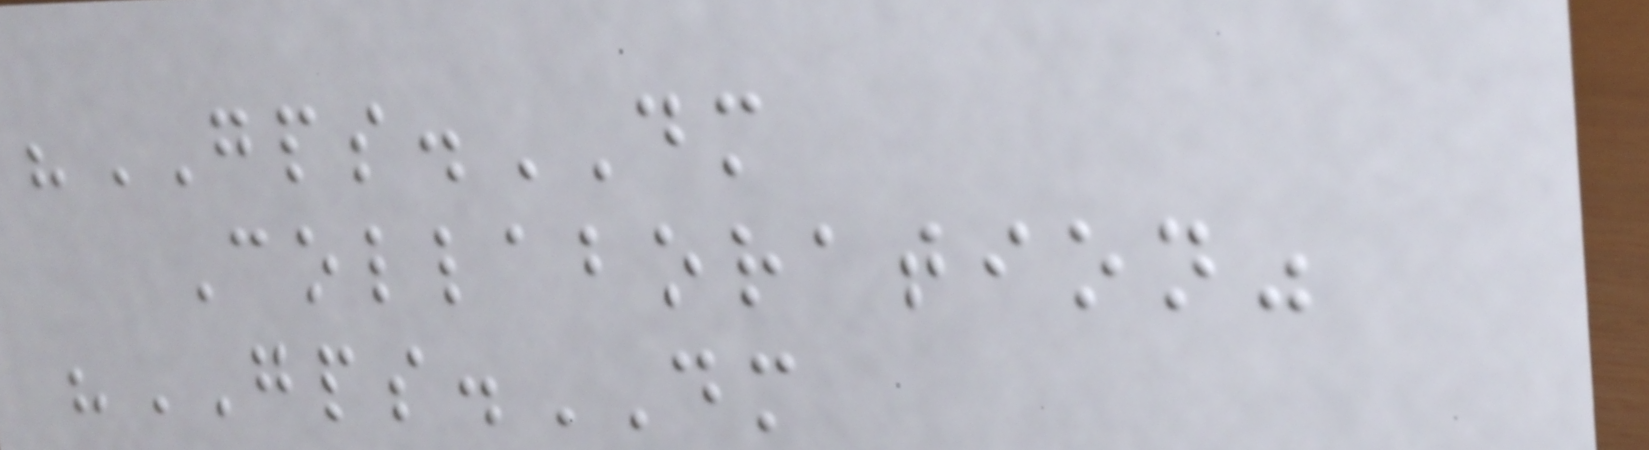"GPS.DM
Collaboration"
"GPS.DM
